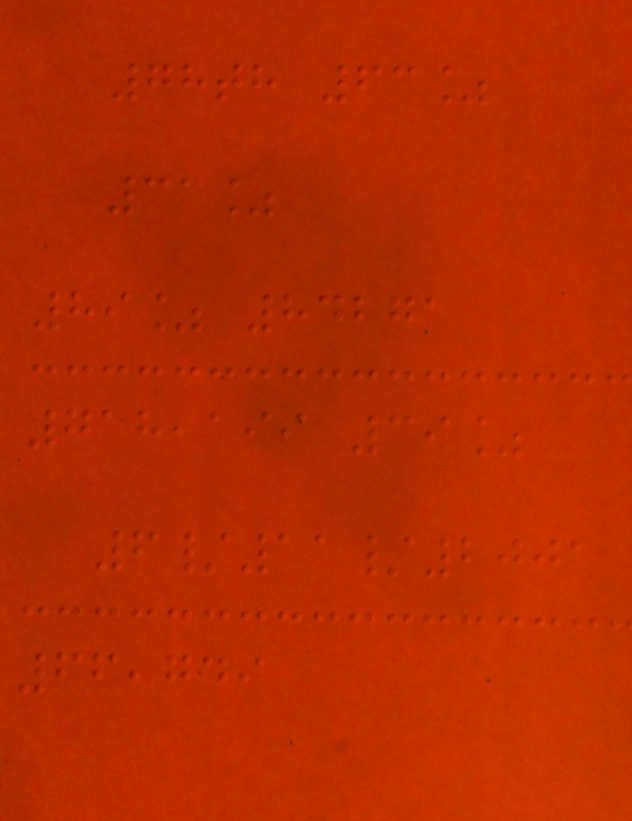78th 63%
31%
89% 84271
718,199 39%
6/11/2001
66,749
